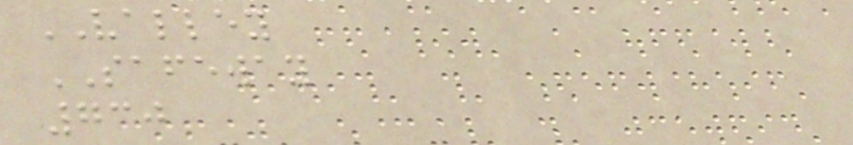VALLEY
SAFEWAY
730
